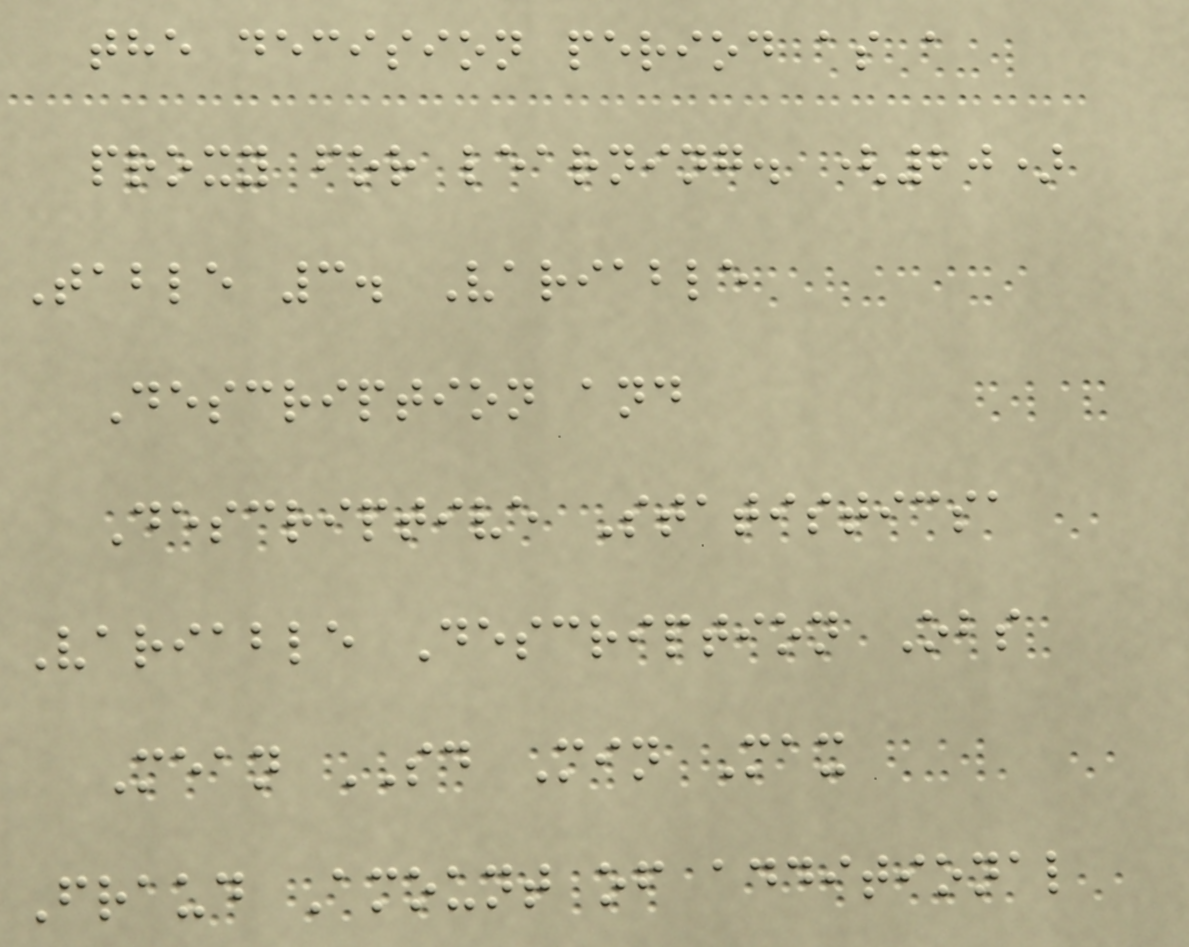the decision period as a
proxy for learning. (20)
Table 3. Variable
Description and
Descriptive Statisticsa
Variable Description Obs
Mean SD Min Max
Fraud Amount of additional
